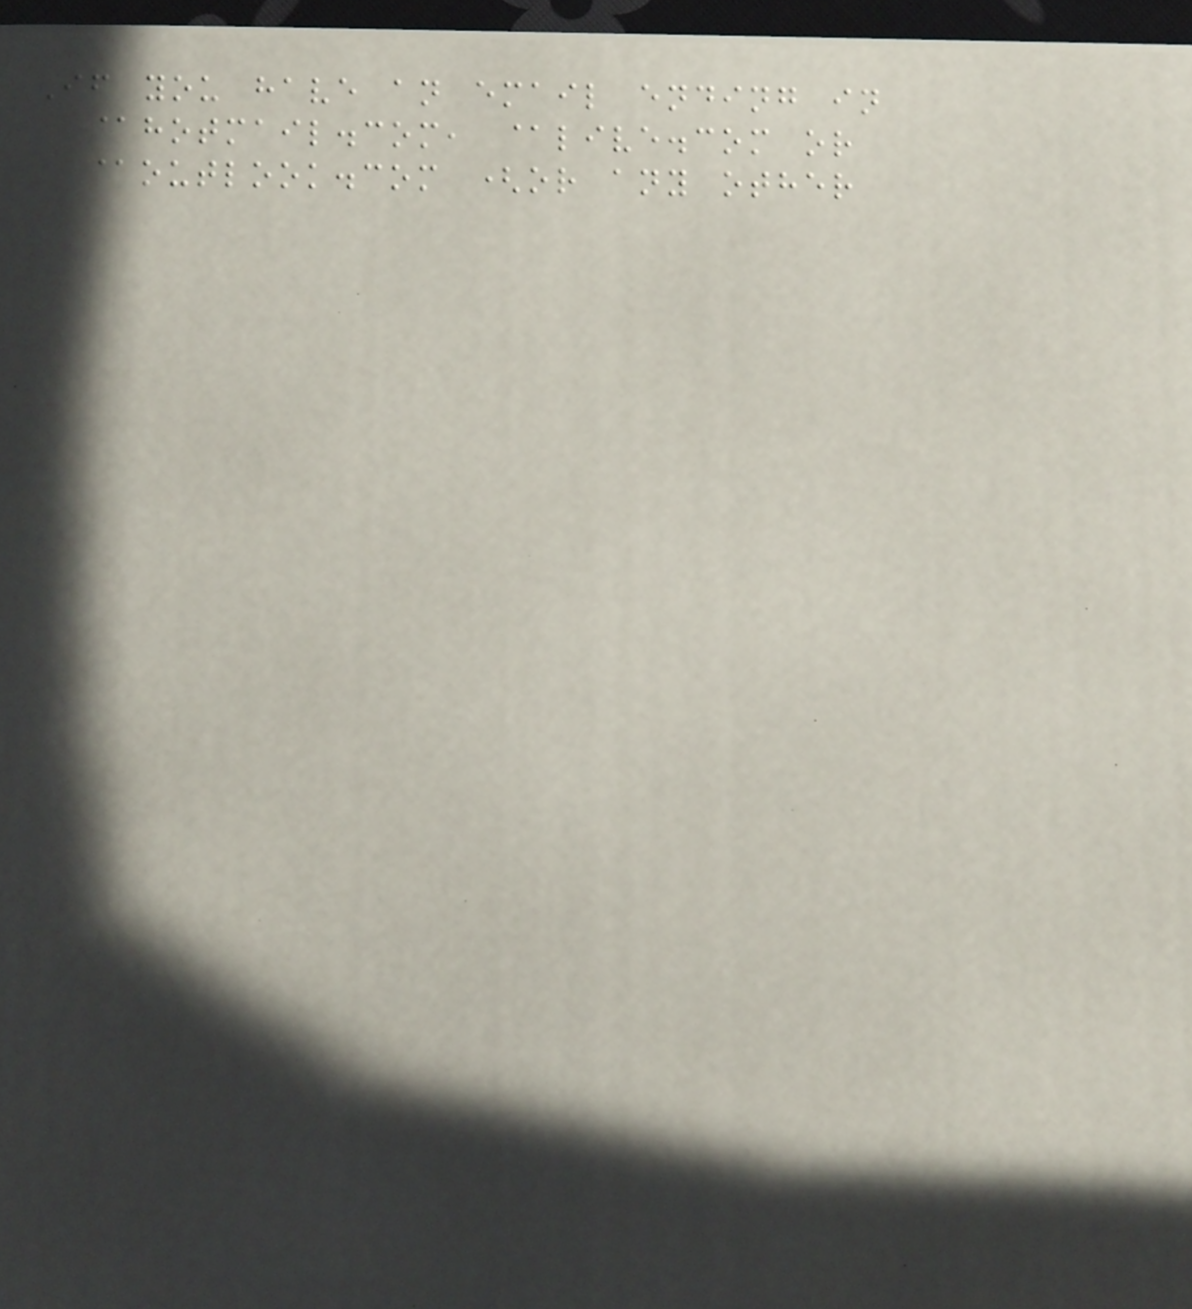If you have an email ending in
@hotmail.com, @live.com or
@outlook.com (or any other
